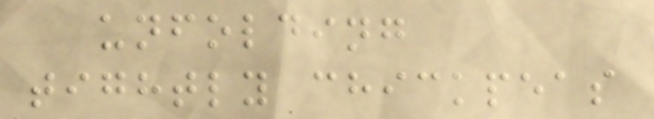unfolding
tightly chickpeas
